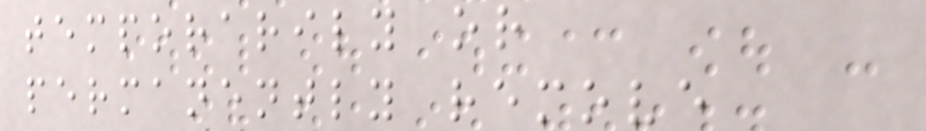temporarily or
permanently remove
